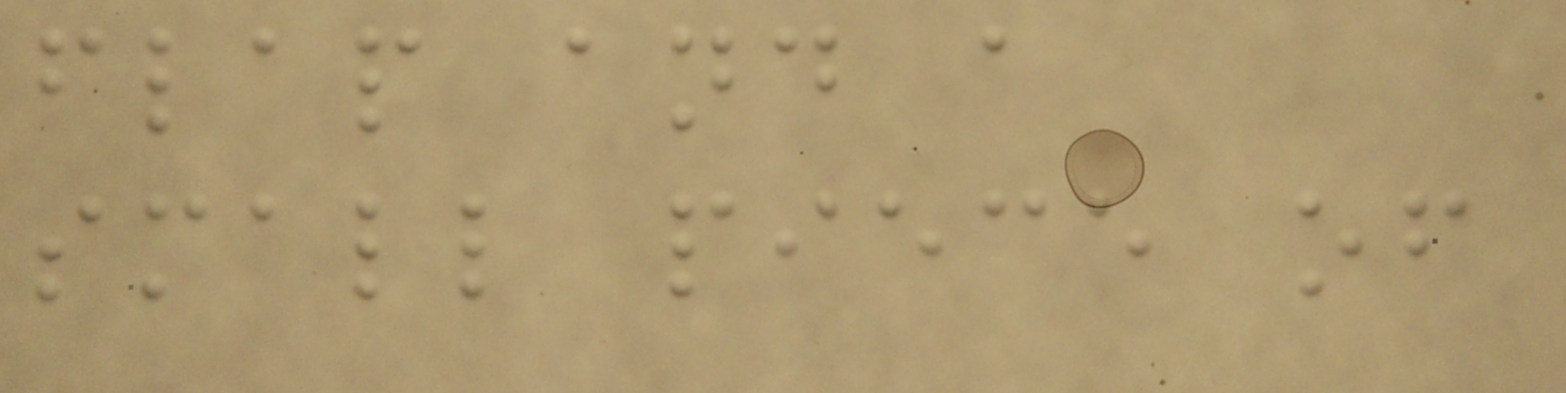flap and a
small piece of
